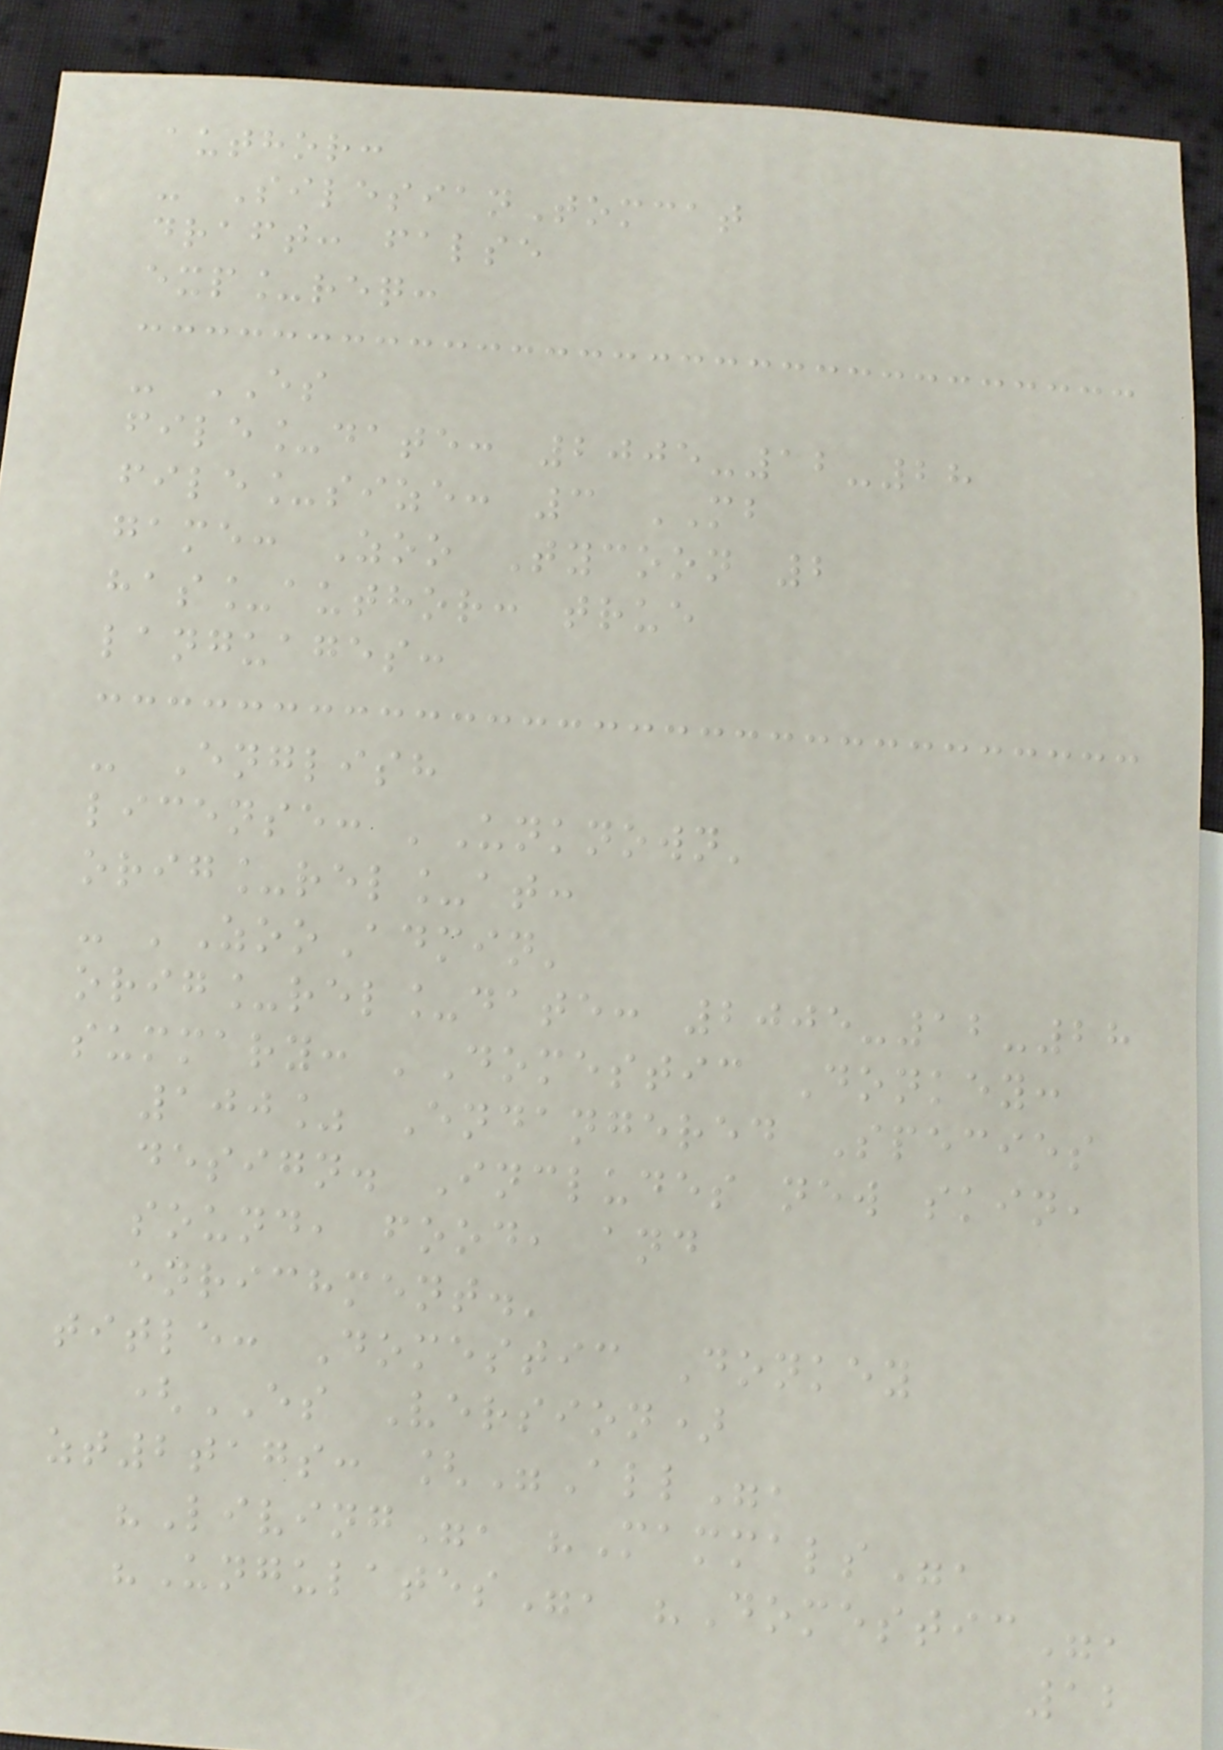author:
- SilesianTomcat
draft: false
exp_req:
- ES
file_date: 2005-12-28
file_size: 3 MB
game: Zoo Tycoon 2
has_author: true
languages:
- English
license: 'Unknown'
orig_rel_at:
- 'ZooAdmin'
orig_rel_date: 2005-12-28
summary: 'Domestic Donkey:
100% Endangered Species
design. Includes new skin,
sound, food, and
enrichment.'
title: Domestic Donkey
(ES Version)
zt2tags: ["All",
"Living", "Mammals",
"Ungulates", "Domestic",
12
